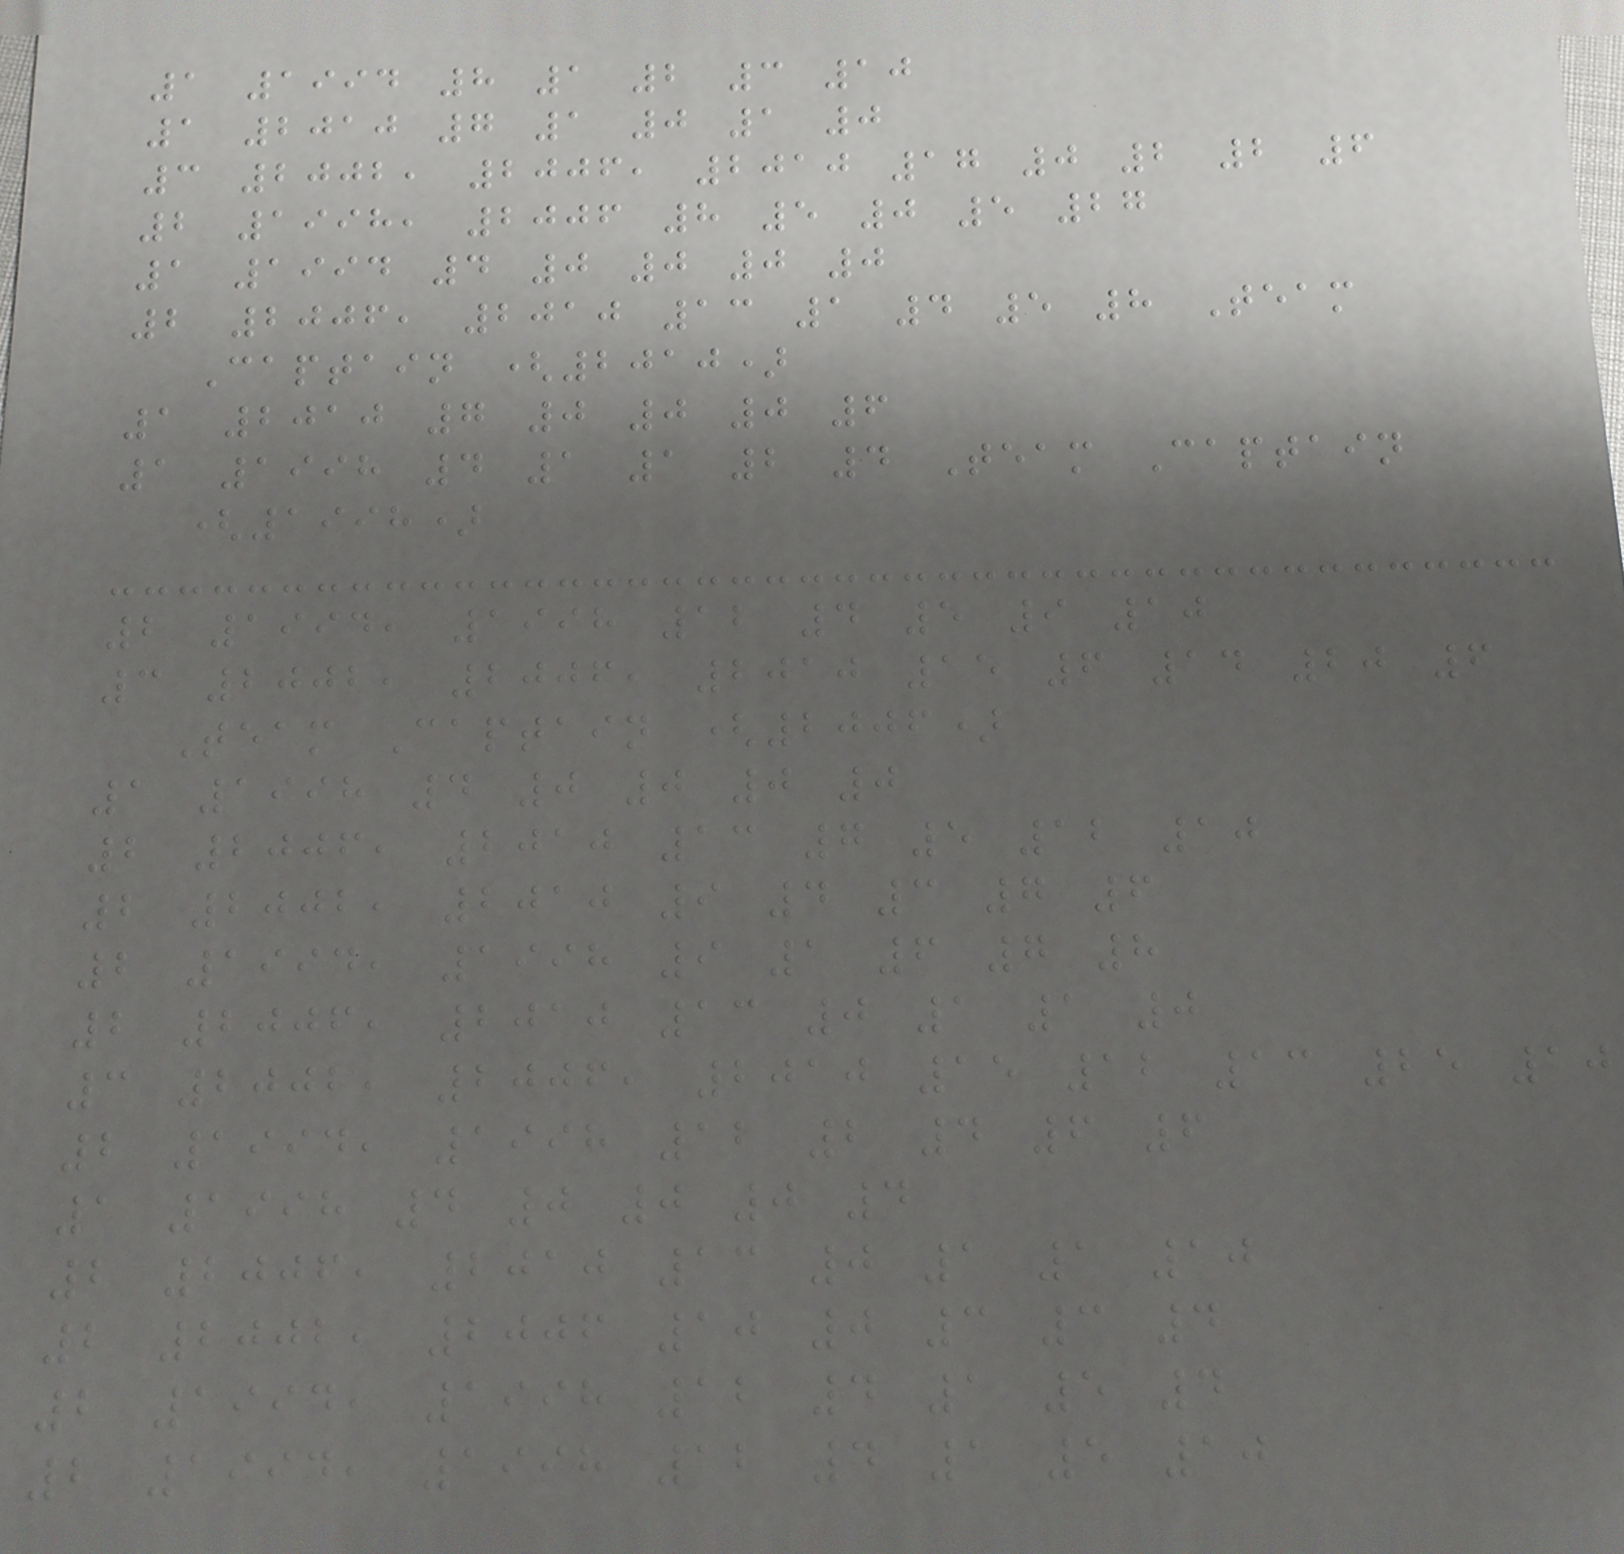1 1994 8 1 2 3 10
1 2010 7 1 0 1 0
3 2002, 2006, 2010 17 0 2 2 6
2 1998, 2006 8 5 0 5 27
1 1994 4 0 0 0 0
2 2006, 2010 13 1 4 5 8 Team
Captain (2010)
1 2010 7 0 0 0 6
1 1998 4 1 1 2 4 Team Captain
(1998)
2 1994, 1998 12 4 5 9 10
3 2002, 2006, 2010 15 6 14 20 6
Team Captain (2006)
1 1998 4 0 0 0 0
2 2006, 2010 13 7 5 12 10
2 2002, 2010 9 4 3 7 6
2 1994, 1998 9 1 6 7 8
2 2006, 2010 13 0 1 1 0
3 2002, 2006, 2010 15 12 13 25 10
2 1994, 1998 12 2 4 6 6
1 1998 4 0 0 0 4
2 2006, 2010 13 0 1 1 10
2 2002, 2006 10 0 3 3 4
2 1994, 1998 12 4 1 5 4
2 1994, 1998 12 4 1 5 10
